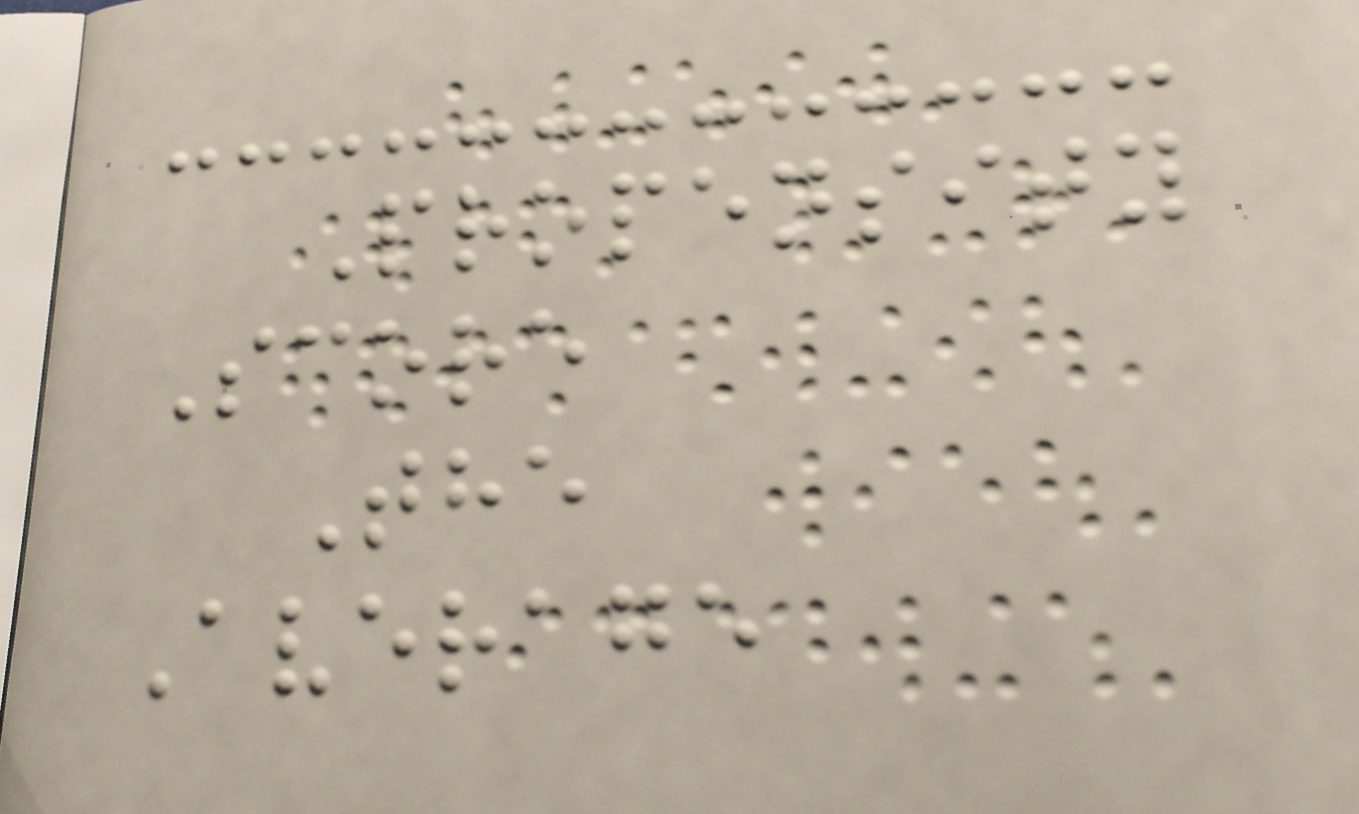Propensity
Score
The
Average
